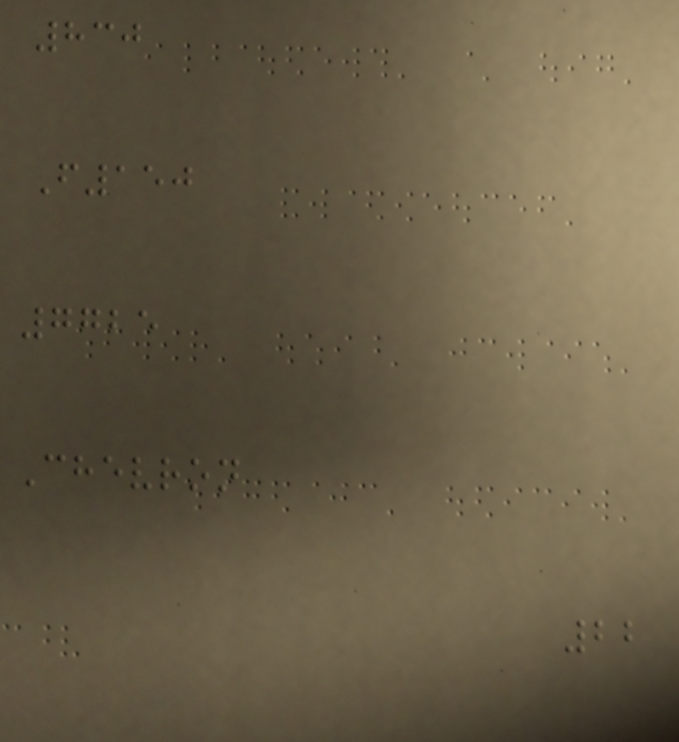830
F150
7725
Chevron
22
